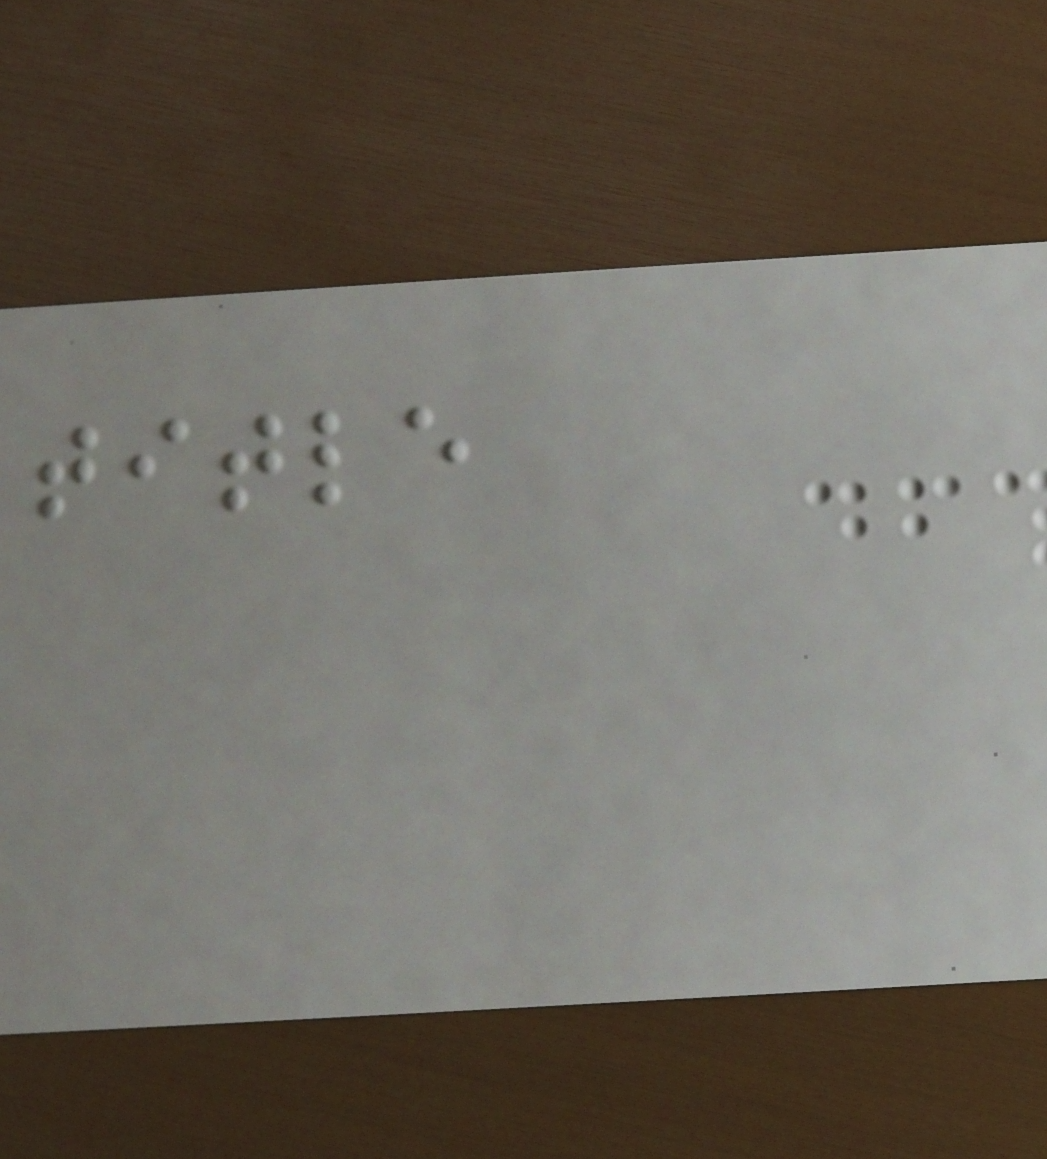title
